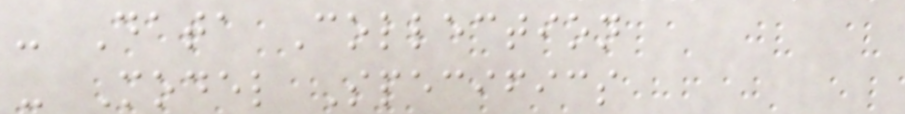- Data Collection
- Model Specifics
